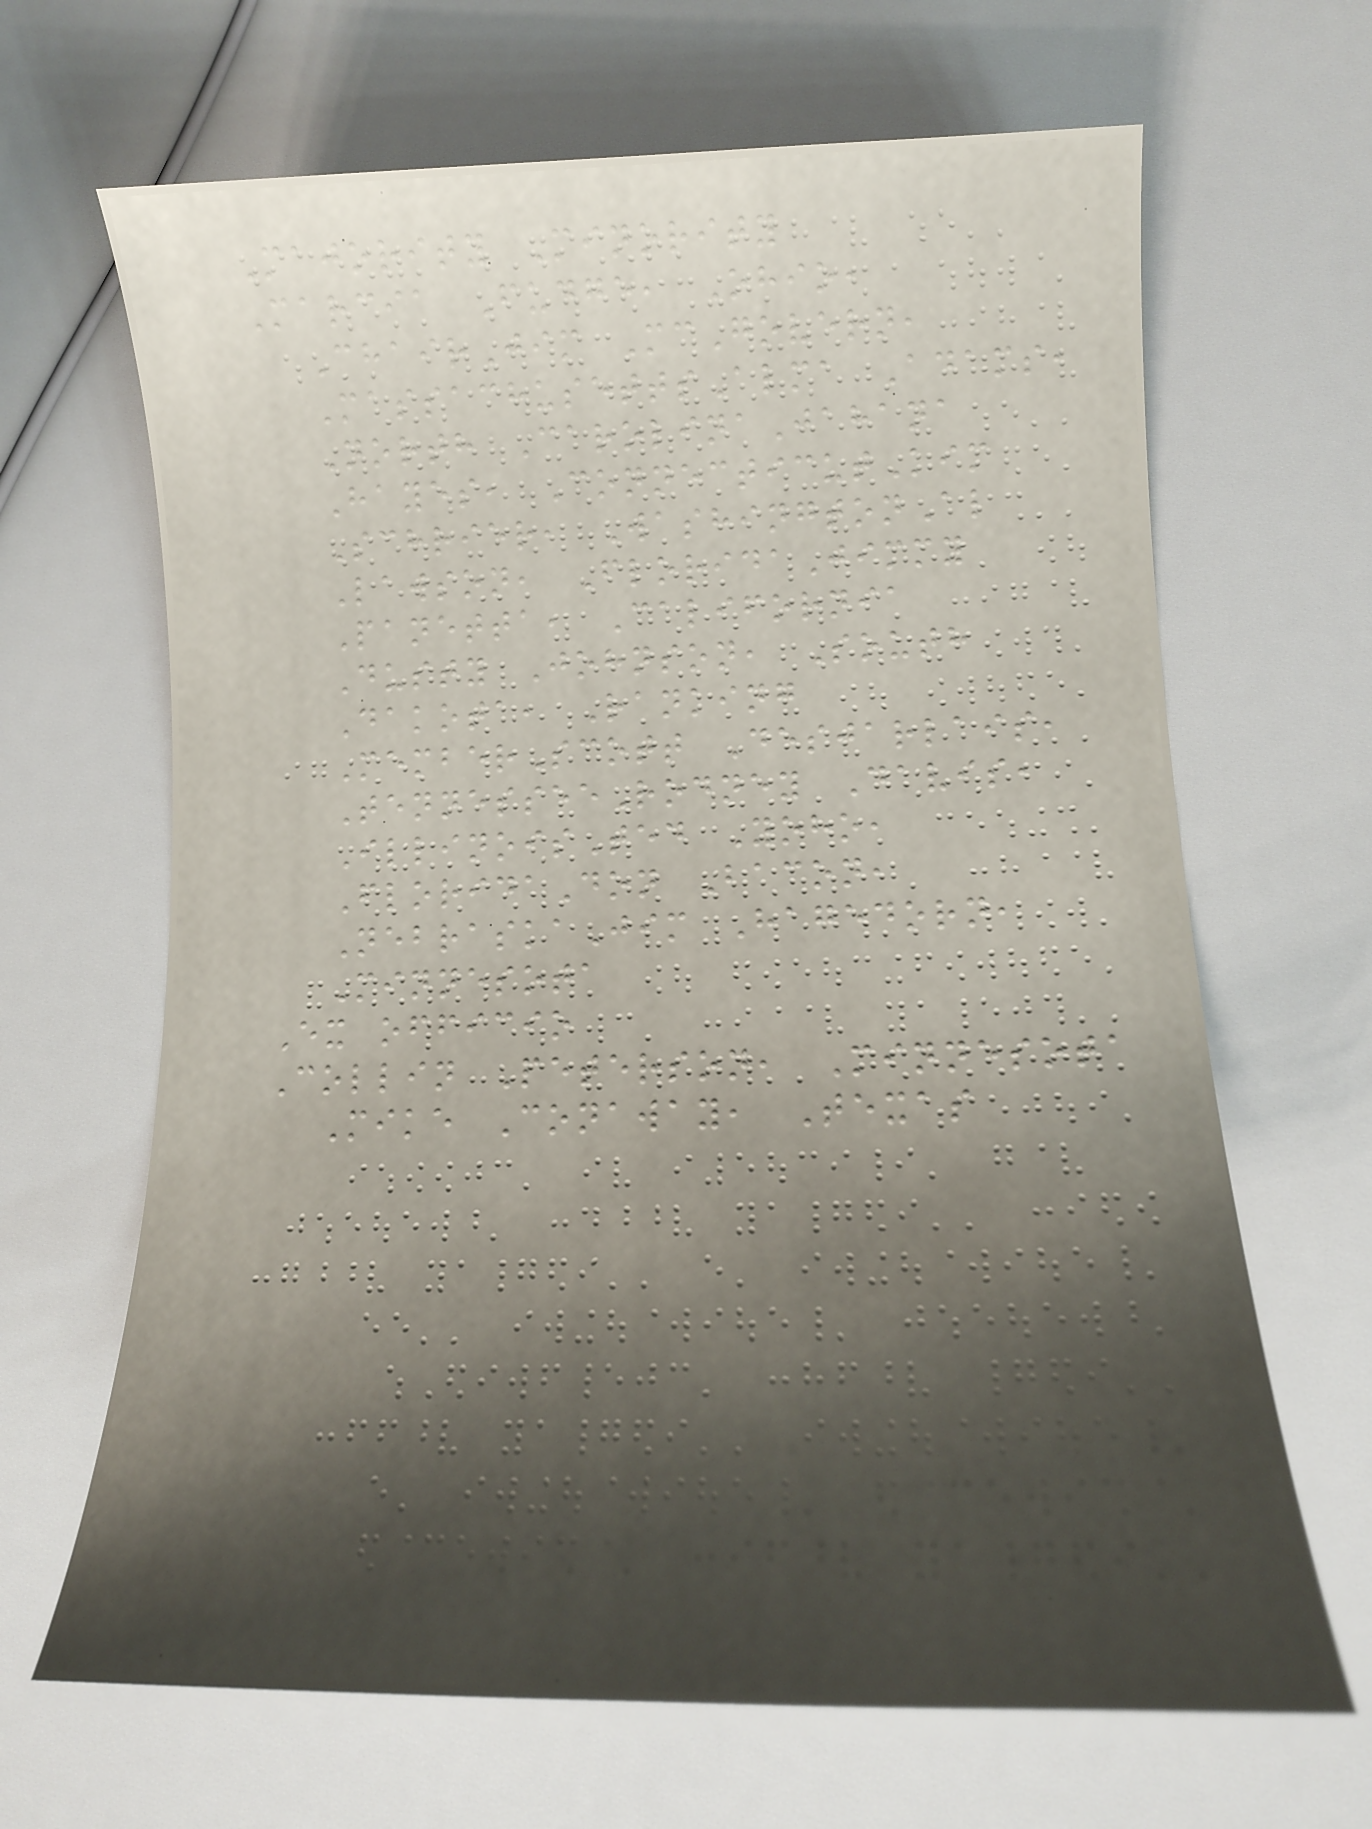Majority Minority
Marcia Fudge, Ohio,
ChairJim McGovern,
MassachusettsAlma Adams,
North CarolinaJahana
Hayes, ConnecticutKim
Schrier, WashingtonAl
Lawson, FloridaJimmy
Panetta, California
Dusty Johnson, South
Dakota, Ranking
MemberScott Desjarlais,
TennesseeRodney Davis,
IllinoisTed Yoho,
FloridaDon Bacon,
NebraskaJim Hagedorn,
Minnesota
Ex officio
Collin Peterson, Minnesota
Mike Conaway, Texas
